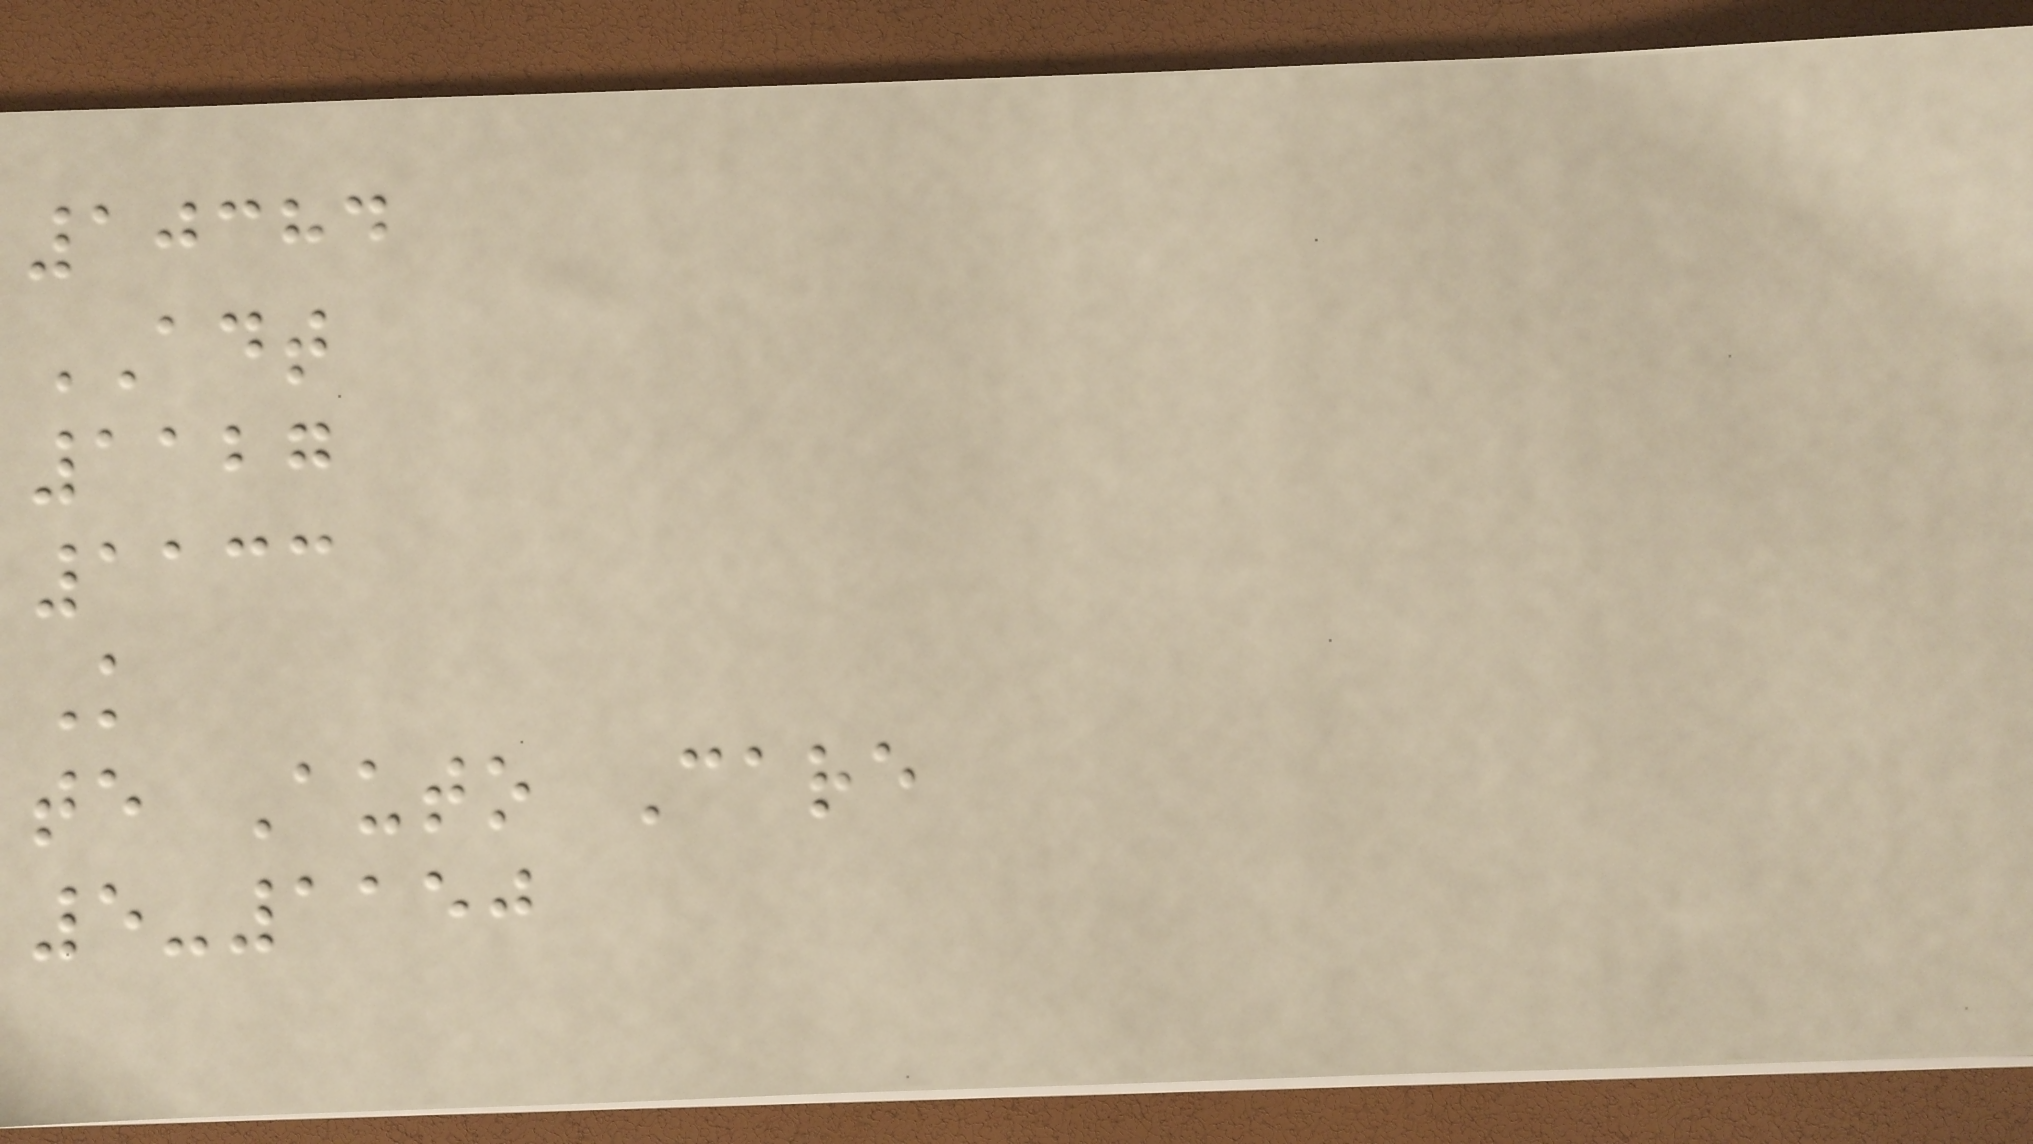10384
ADT
1127
1133
K
te Auto Care
5-1150
